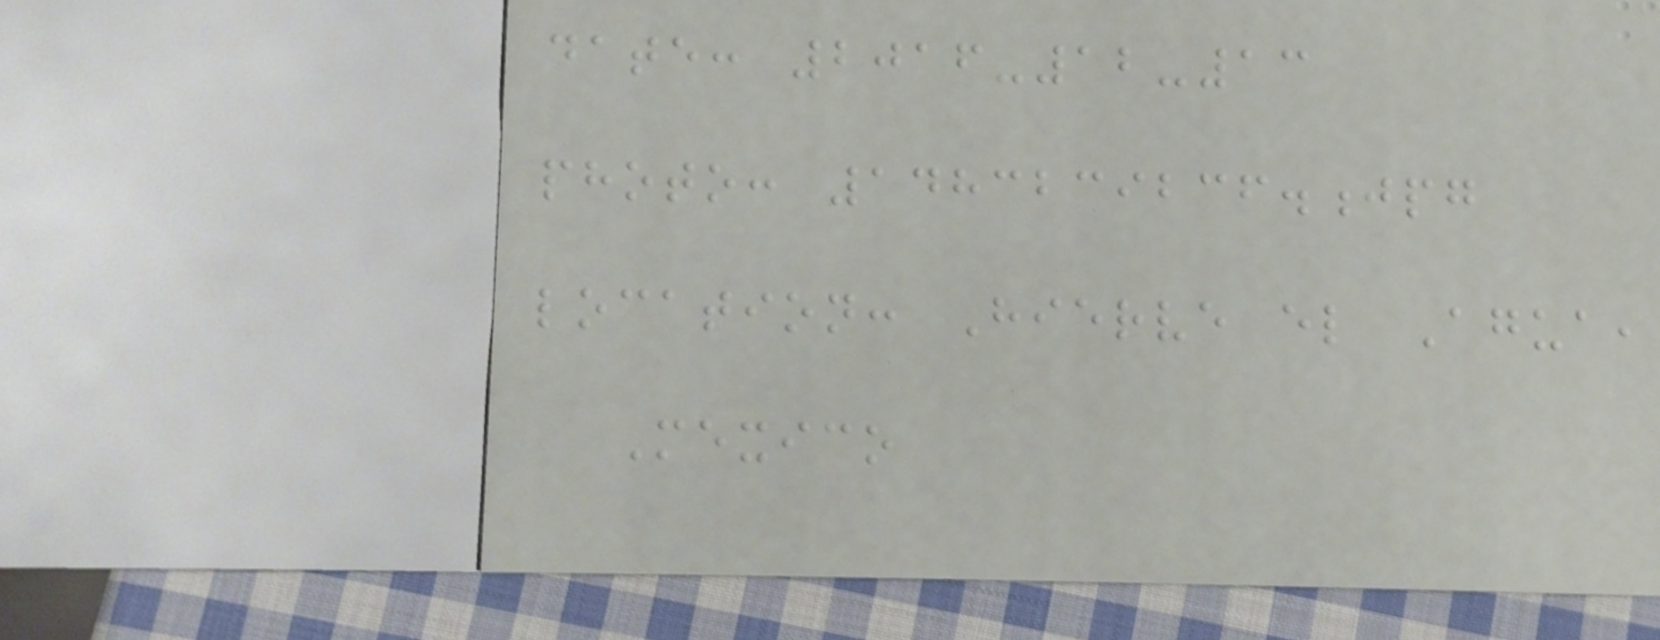date: 2016-12-13
photo: 1483239236.jpg
location: Hierve el Agua,
Mexico
